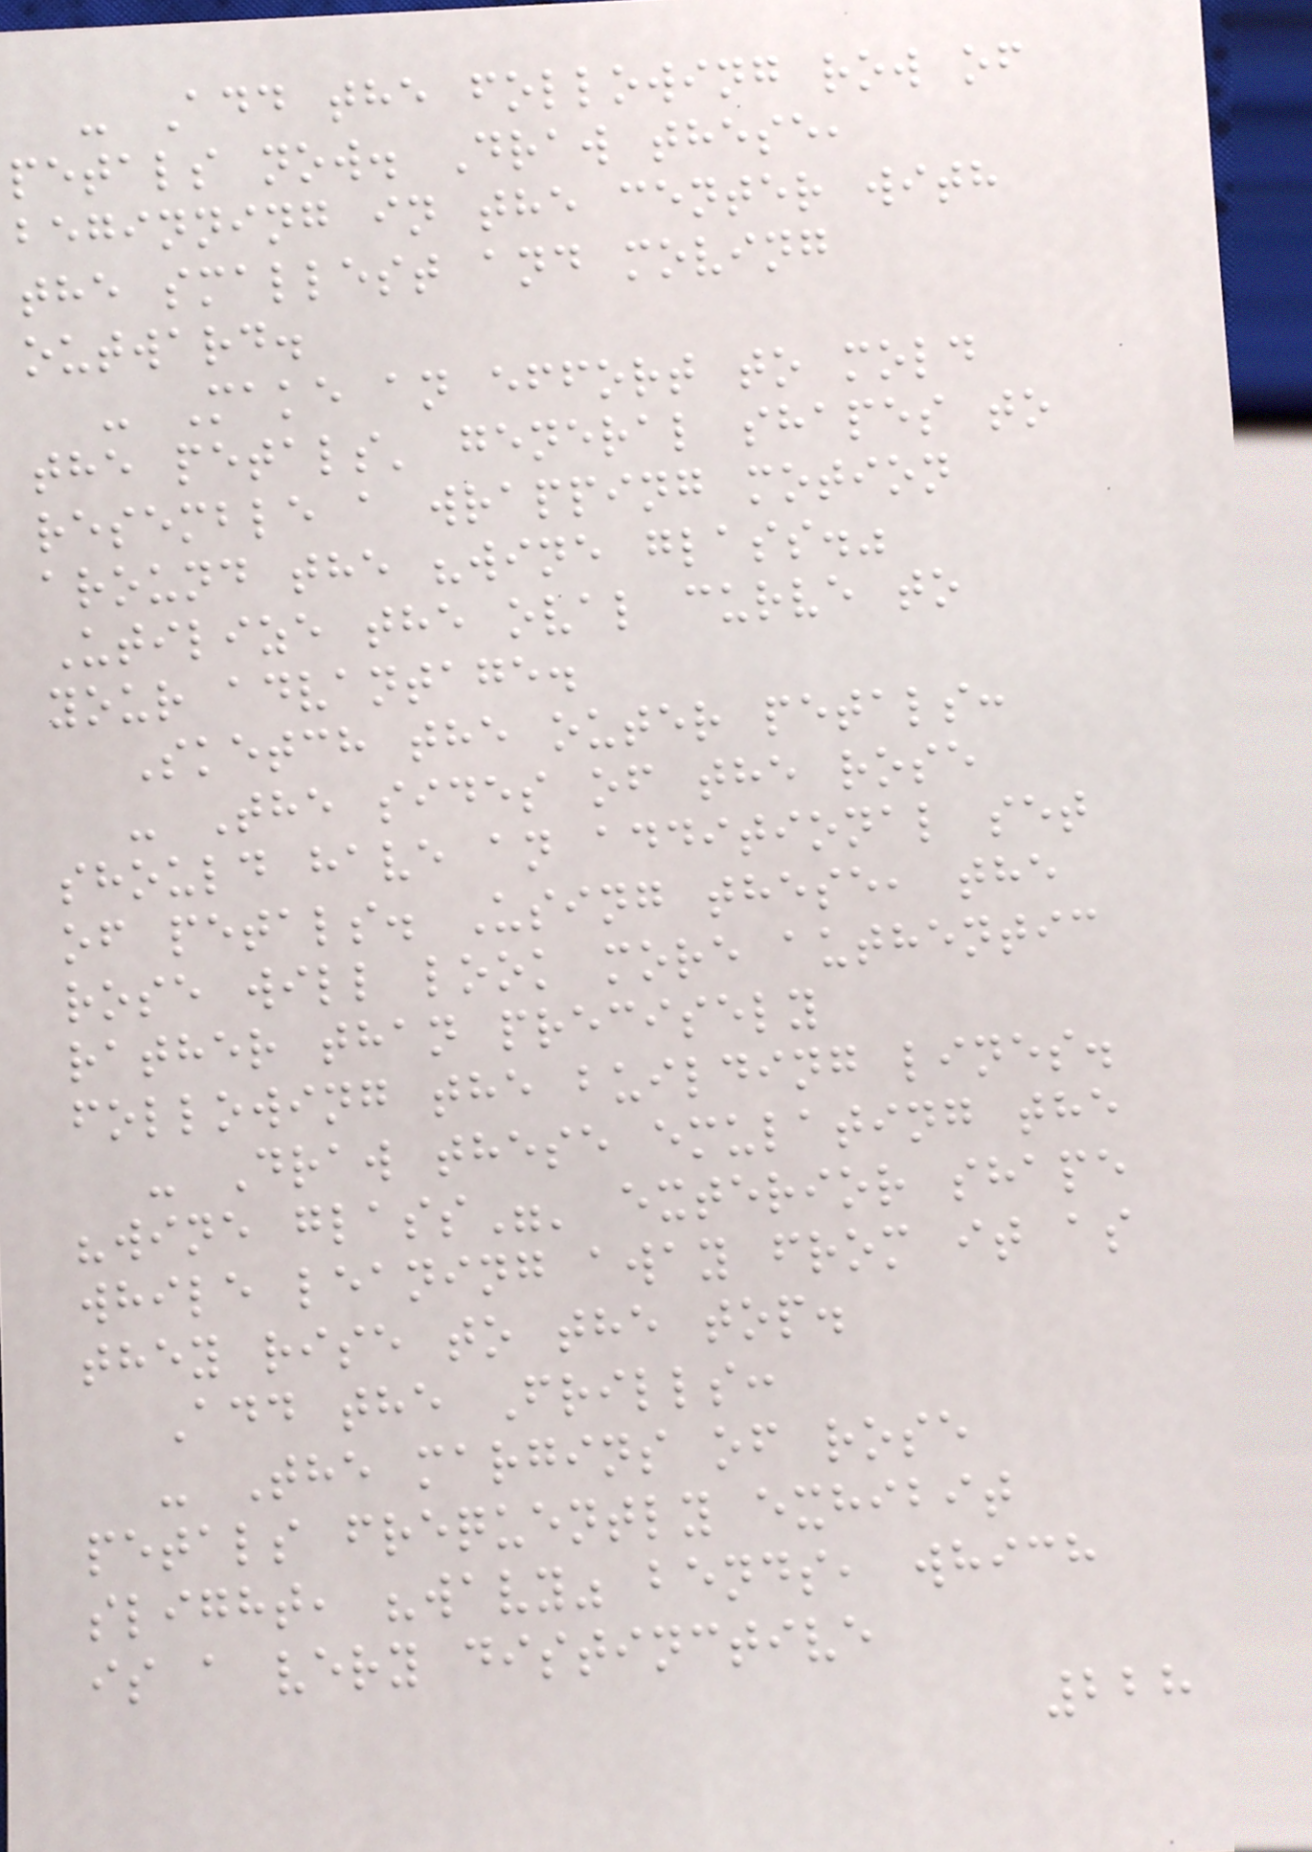- Add the following row of
petals now. Draw these,
beginning in the center with
the smallest and moving
outward.
- Make an effort to mold
the petals' general shapes to
resemble a wrapping motion
around the "wine glass."
Utilize the oval curve to
your advantage.
Sketch the outer petals:
- The sides of the rose
should have an additional set
of petals. Using these, the
rose will look more authentic
rather than precisely
following the building lines.
- Draw these emulating the
"wine glass"' exterior shape
while leaning away from it as
they rise to the top.
Add the Frills:
- The margins of rose
petals frequently exhibit
slight, "wavy" bends, which
is a very distinctive
228
